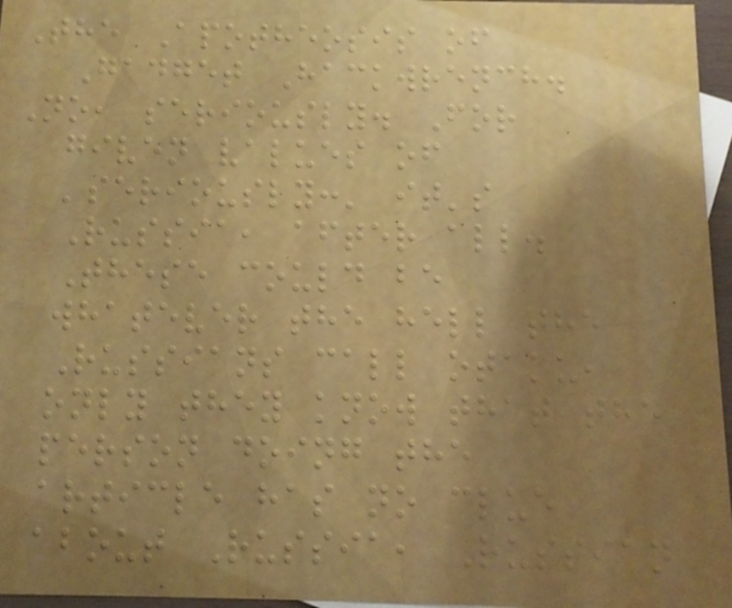The Apotheosis of
Gadget Hackwrench.
No, seriously. For
given values of
'seriously:' it's
Russia, after all.
These could be
whatever the hell the
Russians call otaku,
only they know that the
person doing the
article has no clue
about Russia, Russian
